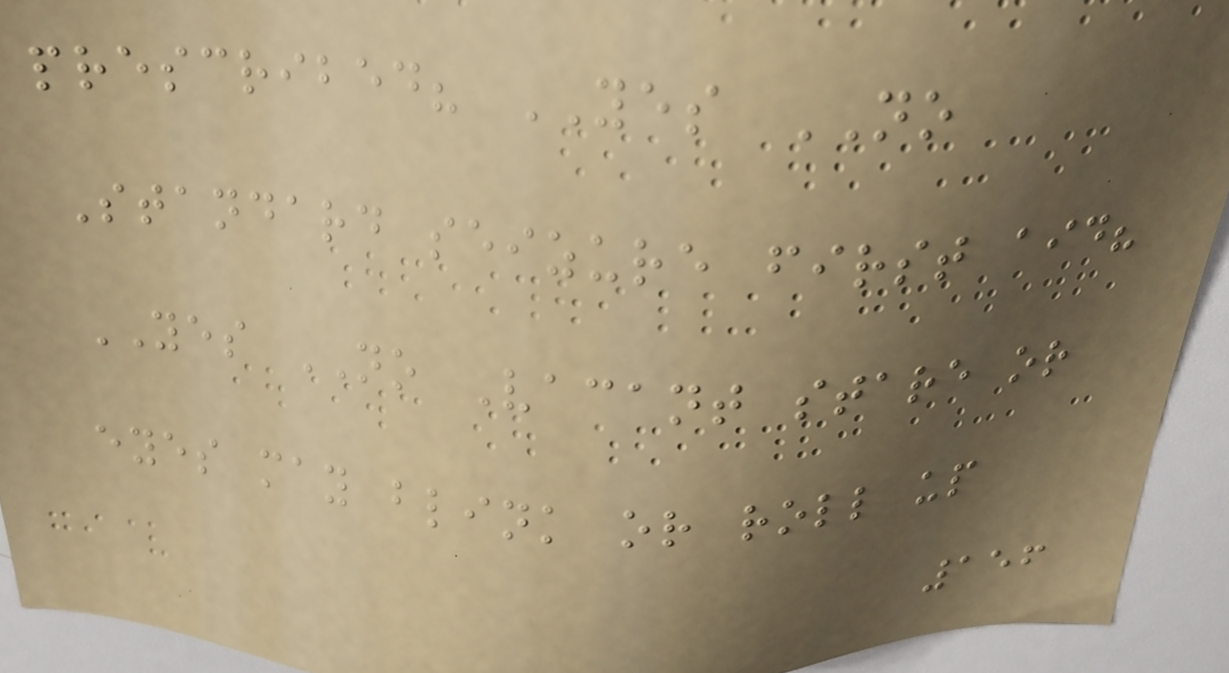prescribed? YES NO
Standard seizure first aid?
YES NO Vacant stare or
eyes may blink or roll up
156
